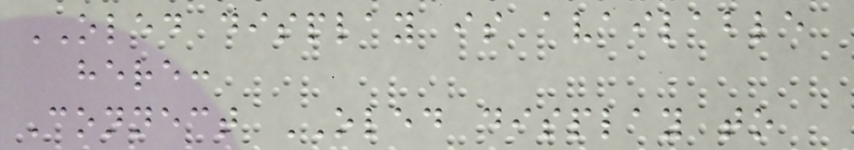OLED display is available
here:
Connect OLED display to
